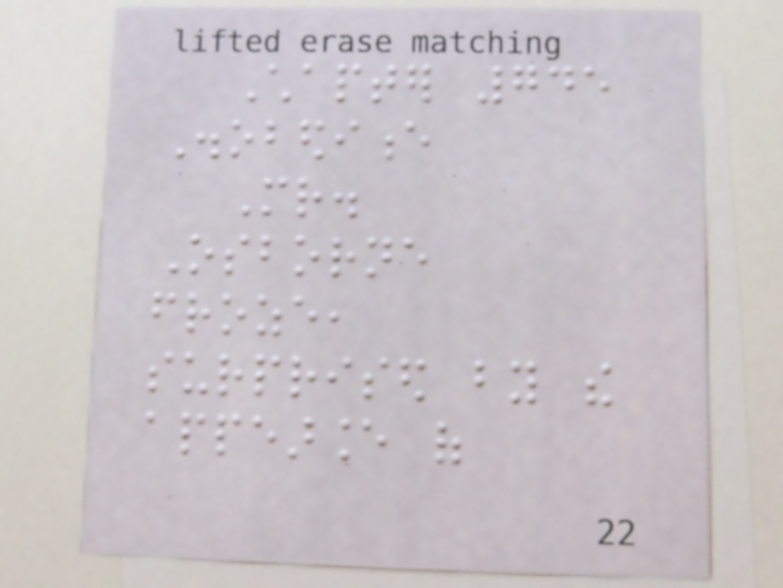Chapter 745
Disobedience
Mr.
Osborne
froze,
surprised by the
appearance of
